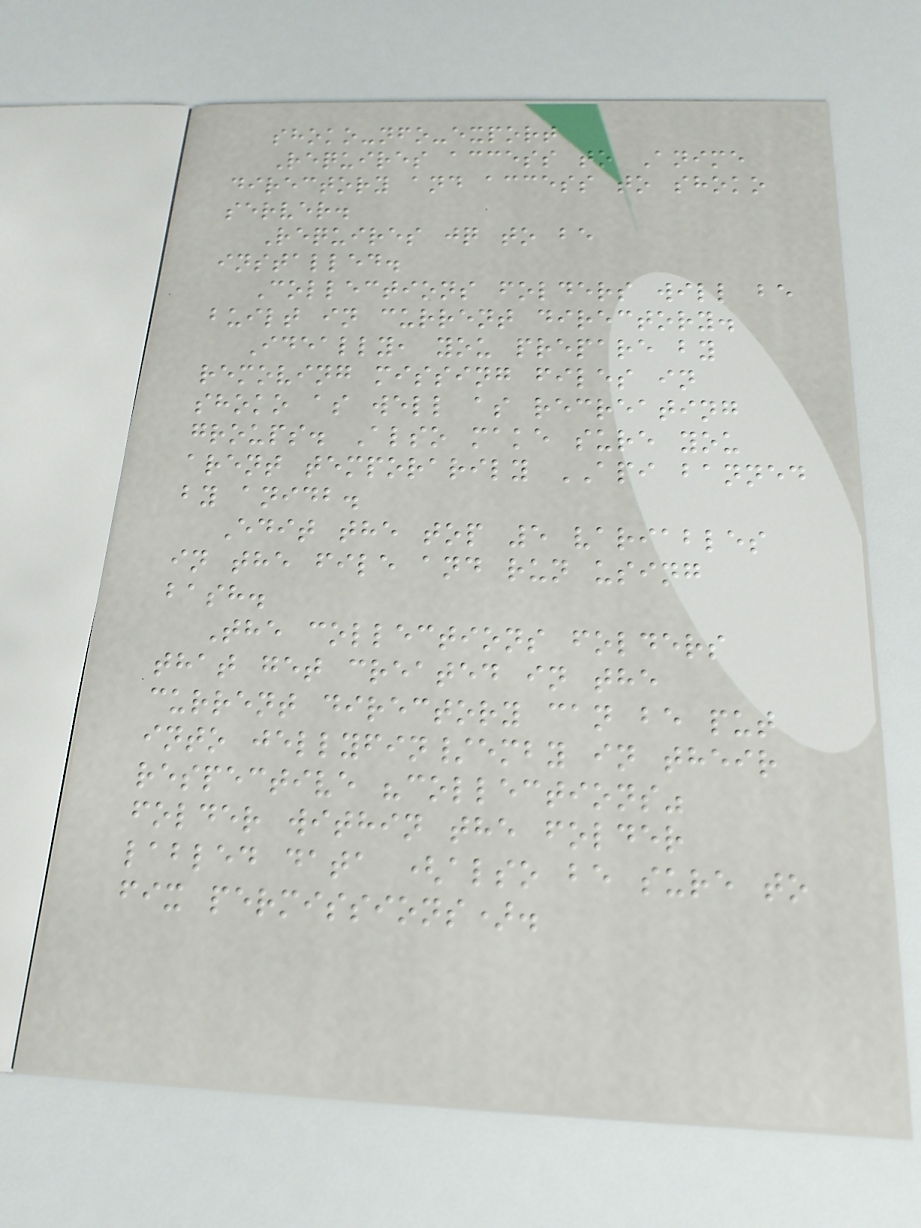shoko-nfo-export
Requires access to Anime
directory and access to shoko
server.
Requires jq to be
installed.
Collections folders will be
built in current directory.
Ideally, you prepare by
removing missing files in
shoko as well as recreating
groups. Also make sure you
arent temporarily API banned
by anidb.
Edit the top 5 variables
in the file and run using
bash.
The collections folders
that get created in the
current directory can be put
into jellyfin/emby in their
respective "collections"
folder within the folder
labled data (also be sure to
fix permissions).
